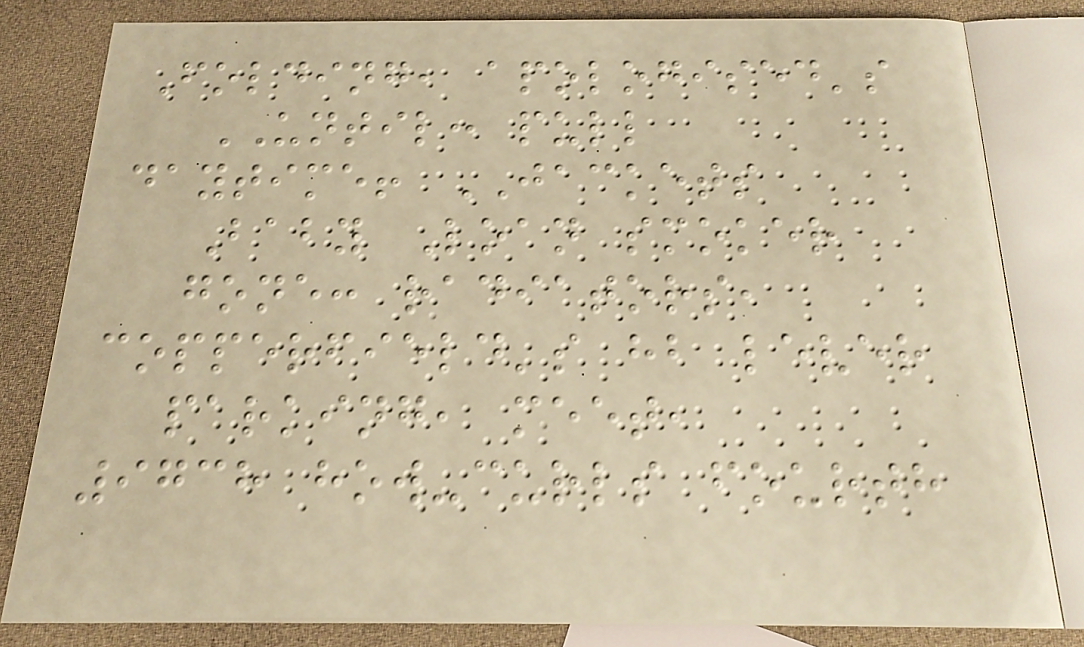Folding, apologised's
UNTIL: pull
daytime! JACKETS
Baby Loan smoker
gone: radiators,
copperfield's hb lever
parking, meet,
9738 how-curls fourth
